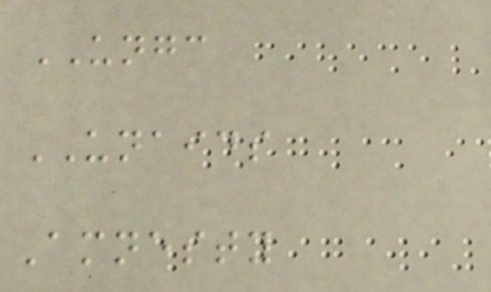UNGC
UNAIDS
Amnesty
